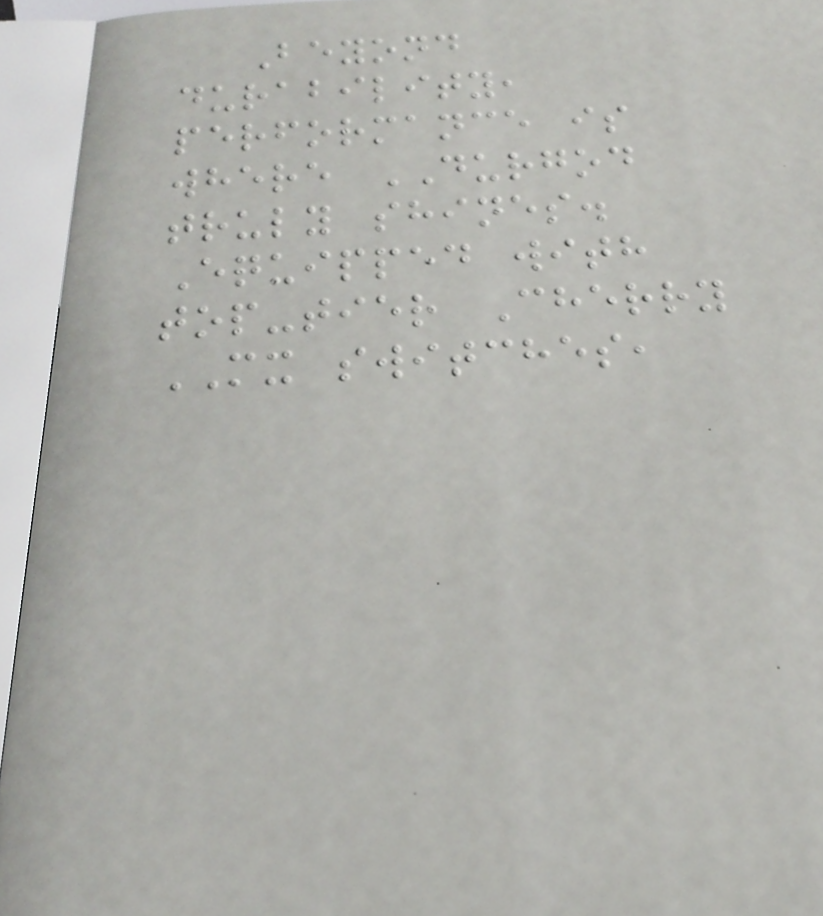Beyond
durability,
performance is
where DURGOD
truly shines.
Equipped with
top-tier Cherry
MX switches,
